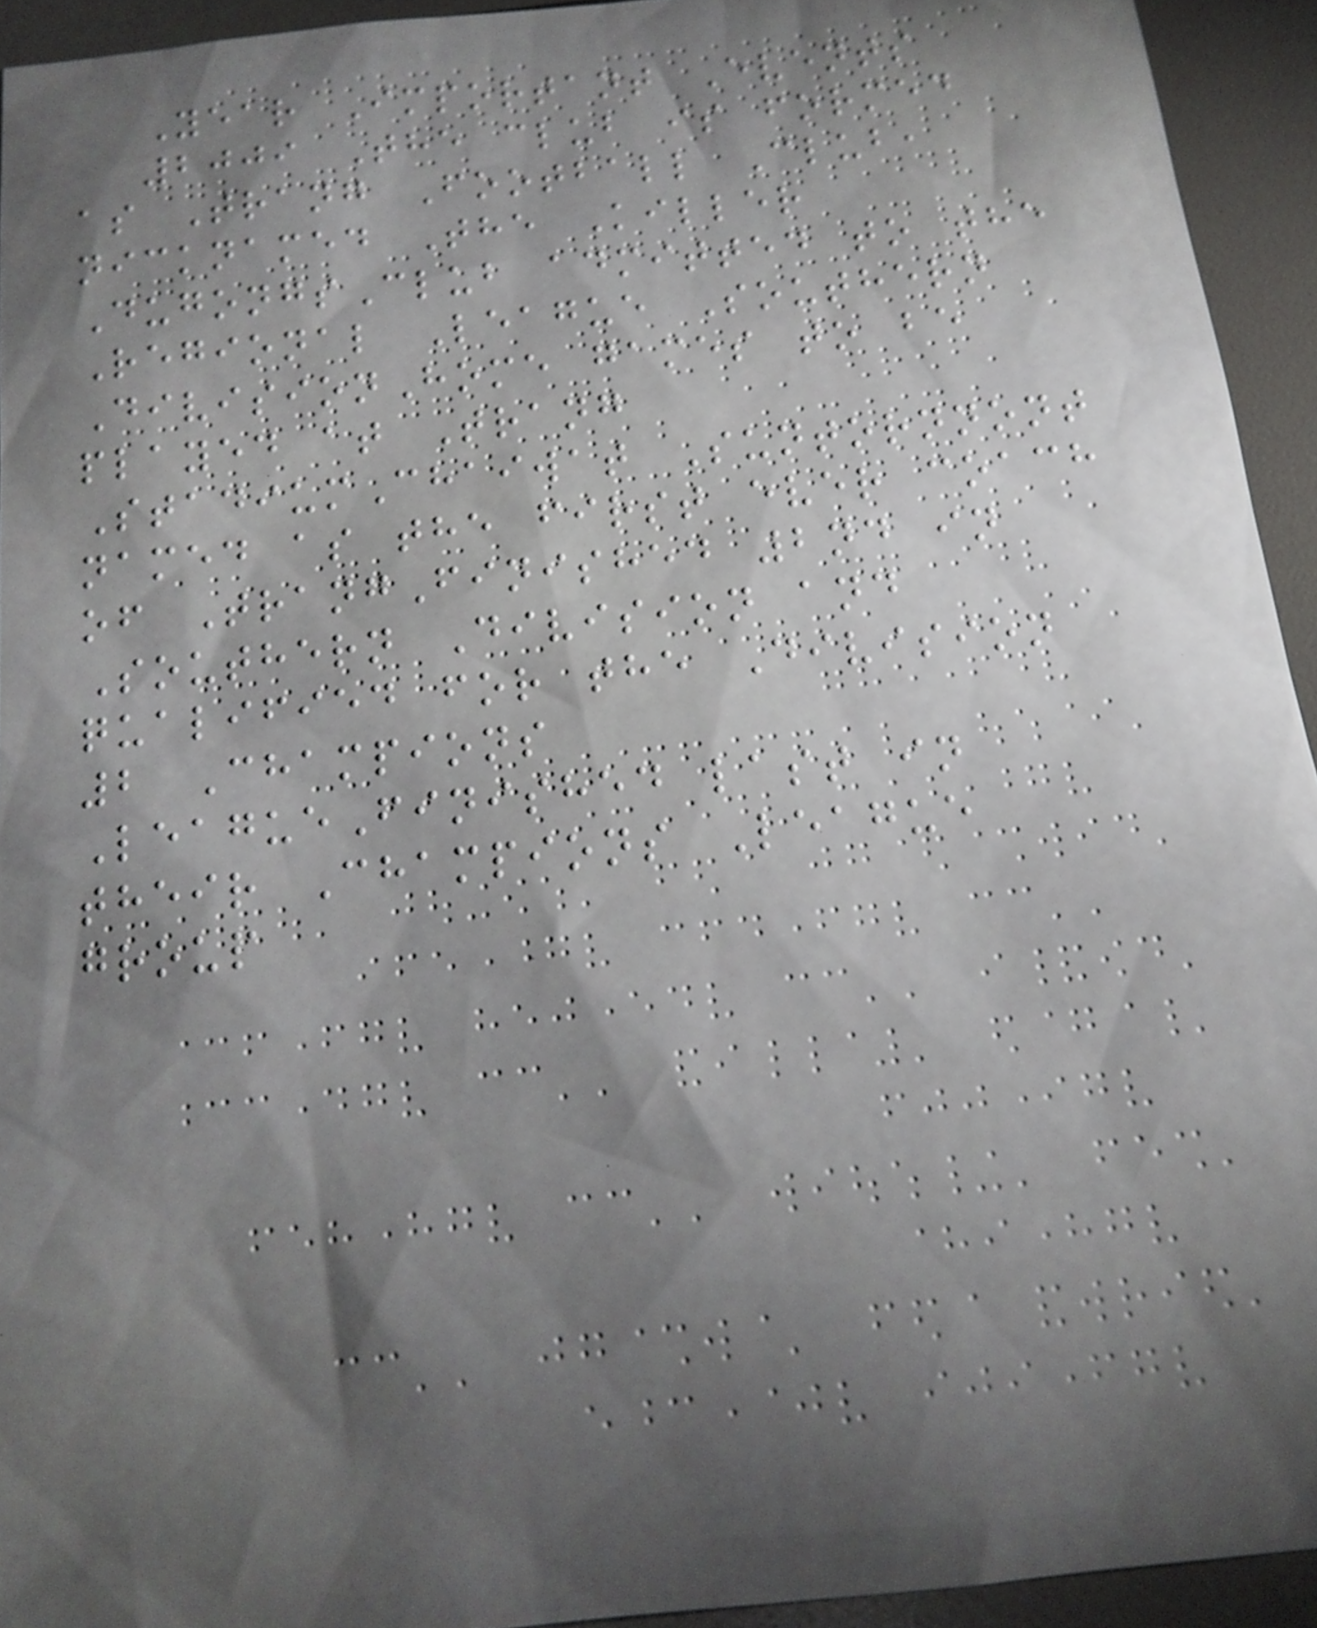Year Important Events
2009 The club is formed
as Trang Football Club,
nicknamed The Killer
DugongsClub admitted to the
Regional League Southern
DivisionHome games to be
played at Trang
StadiumChaiwat Suntornnont
named as the first ever coach
of TrangFinished 2nd in
Southern Division and
qualified for the Division
2 Champions
LeagueFinished last in
their Champions League
group
